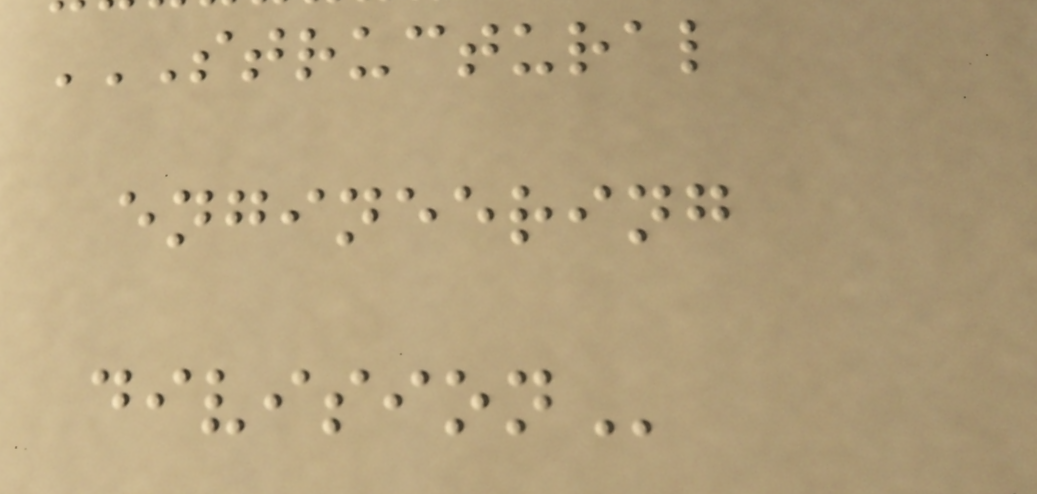STRUCTURAL
ENGINEERING
DIVISION
